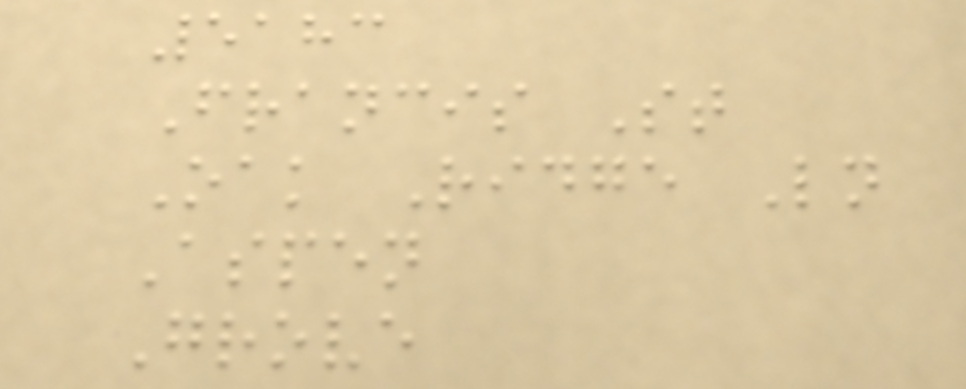5183
Francis St
Oak Ridge Ln
Aspen
Grove
